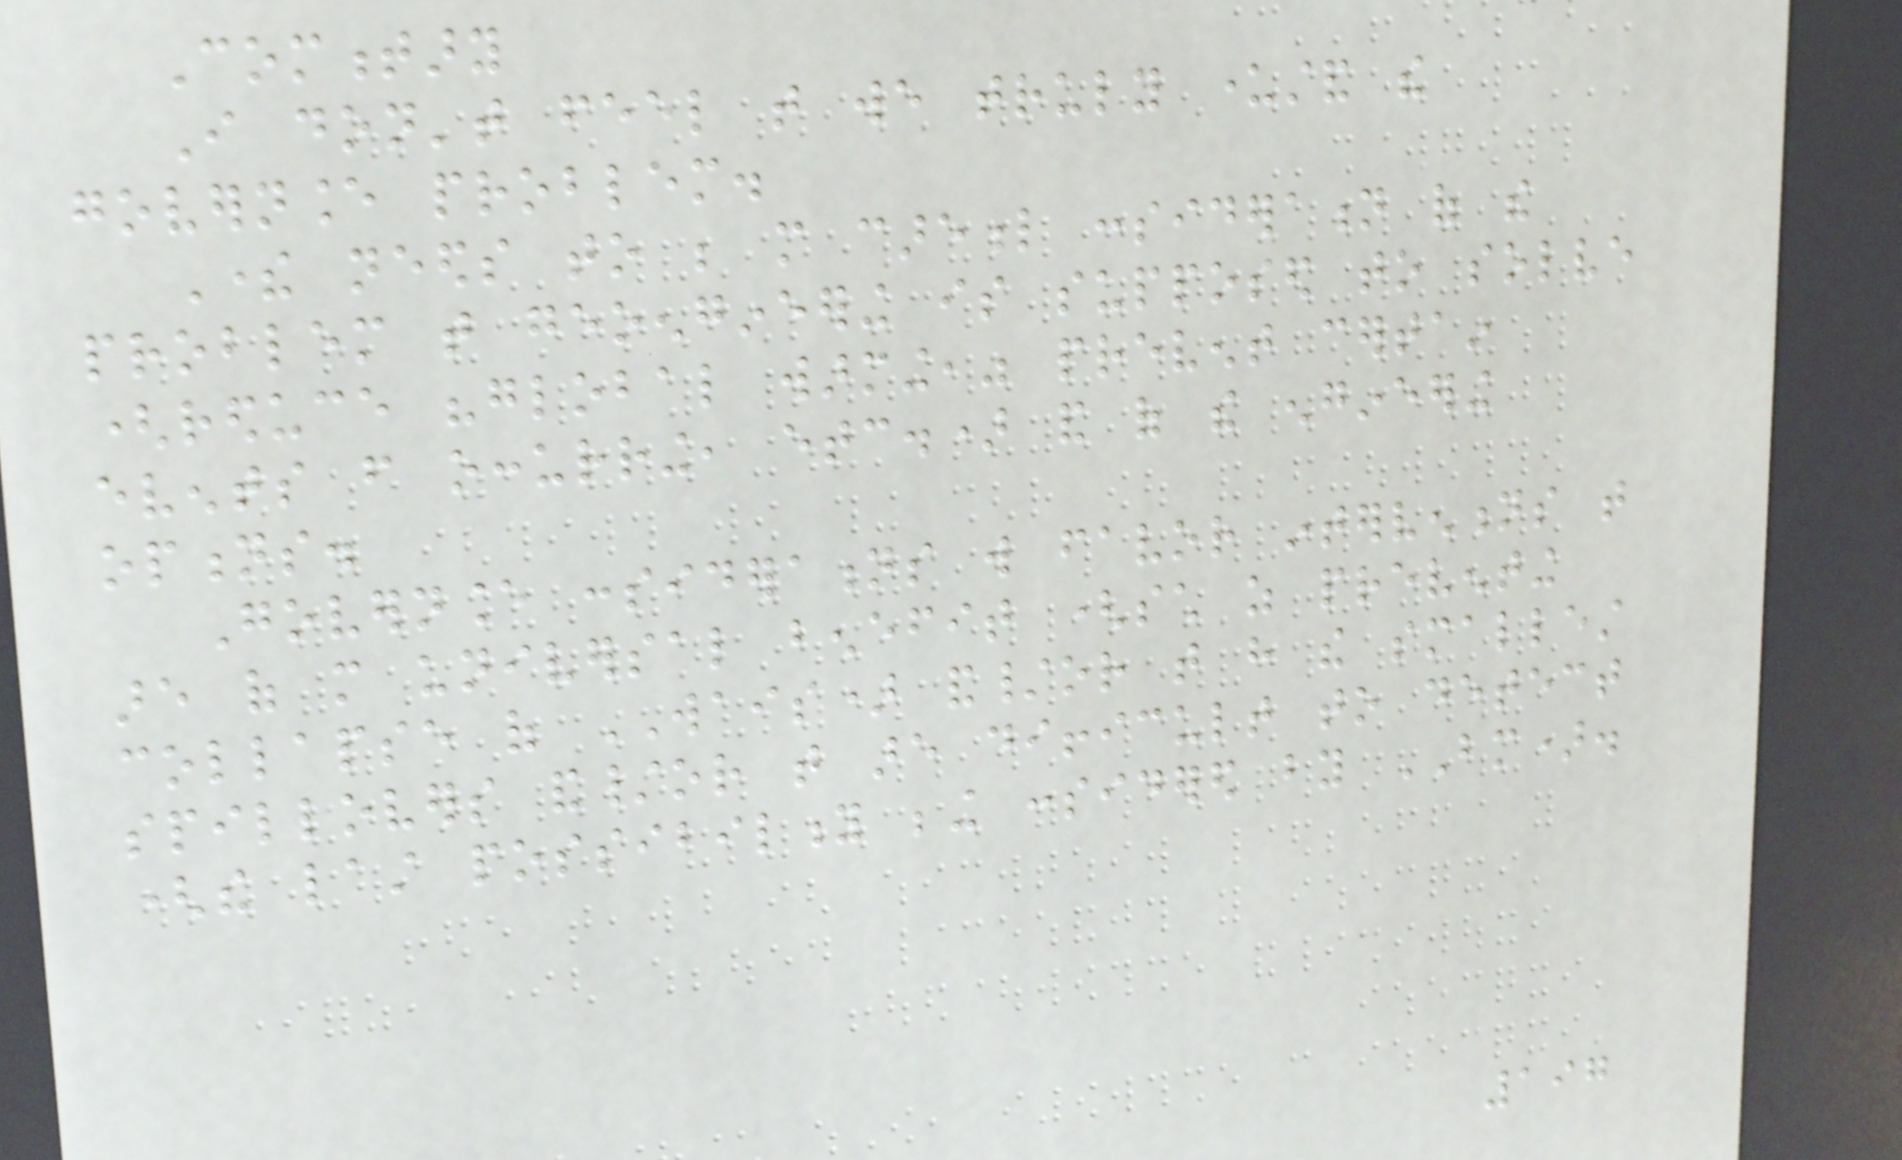Commentary
I don't feel that we truly understand the
governance problem.
There needs to be more careful consideration of the
problem that geoengineering is supposed to solve
(reduce "global warming," prevent certain
events from occurring, etc.) and of the engineering
options.
Governance considerations will favor interventions that
are of more universal benefit (such as preventing
collapse of WAIS) and/or that have the smallest
spillovers and/or that are difficult to detect
(the last possibility being considered by BM).
197
